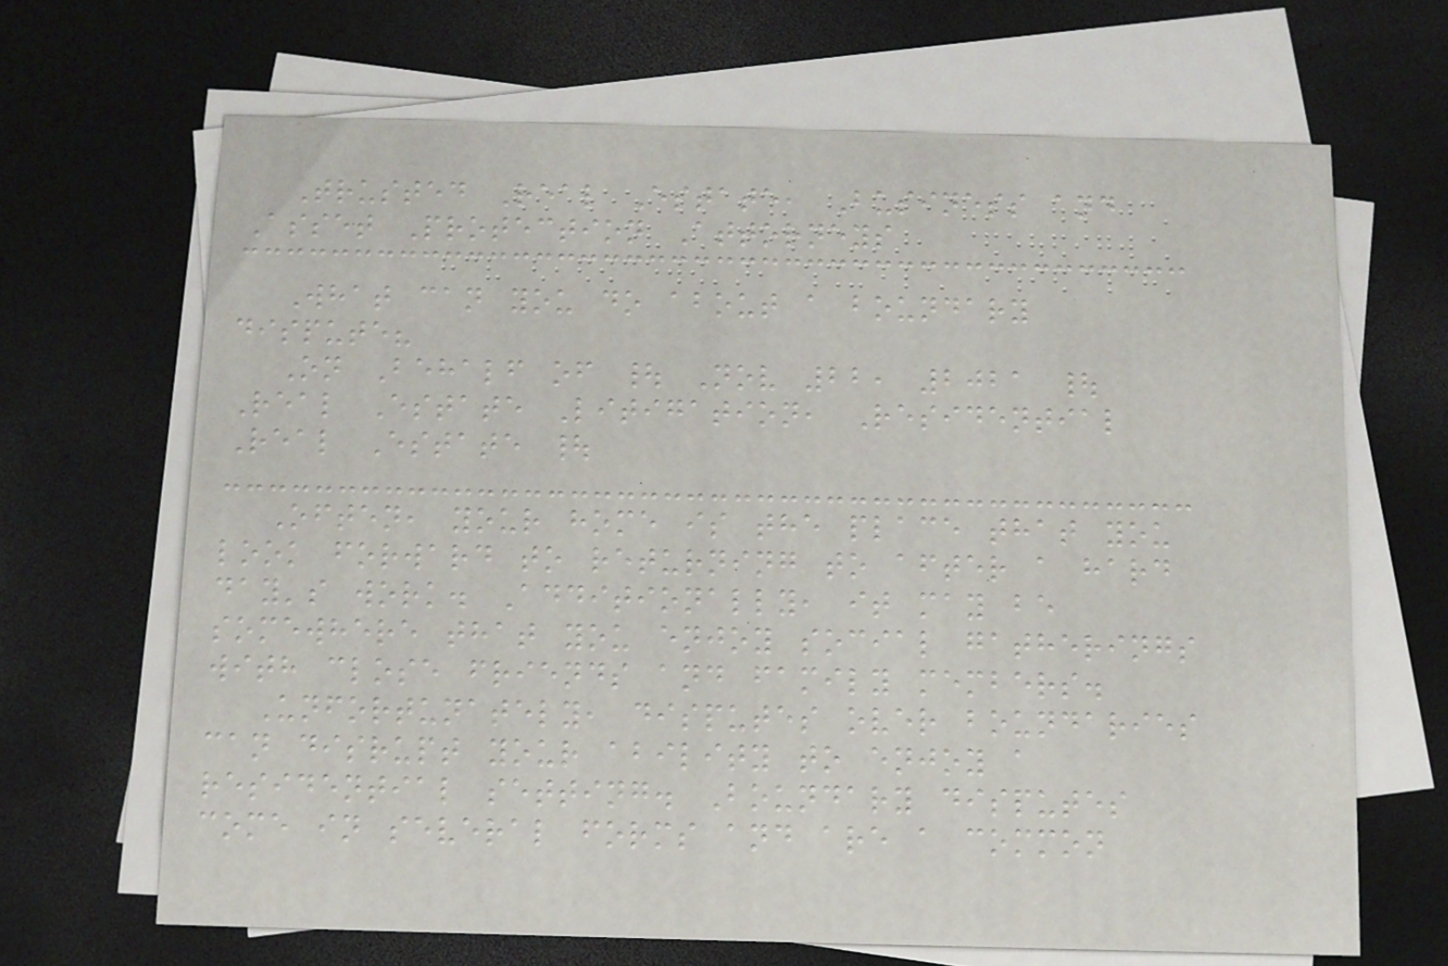Trusted Real Estate, Business and
Asset Protection Attorneys
What can you do about a boundary
dispute?
On Behalf of | Nov 22, 2021 |
Real Estate Litigation, Residential
Real Estate |
Often, your home is the place that you
look forward to returning to after a hard
day's work. Additionally, it may be
somewhere that you enjoy social gatherings
with close friends and family members.
Unfortunately, disputes over boundaries
can disrupt your ability to enjoy a
residential setting. Boundary disputes
come in several forms and are a common
